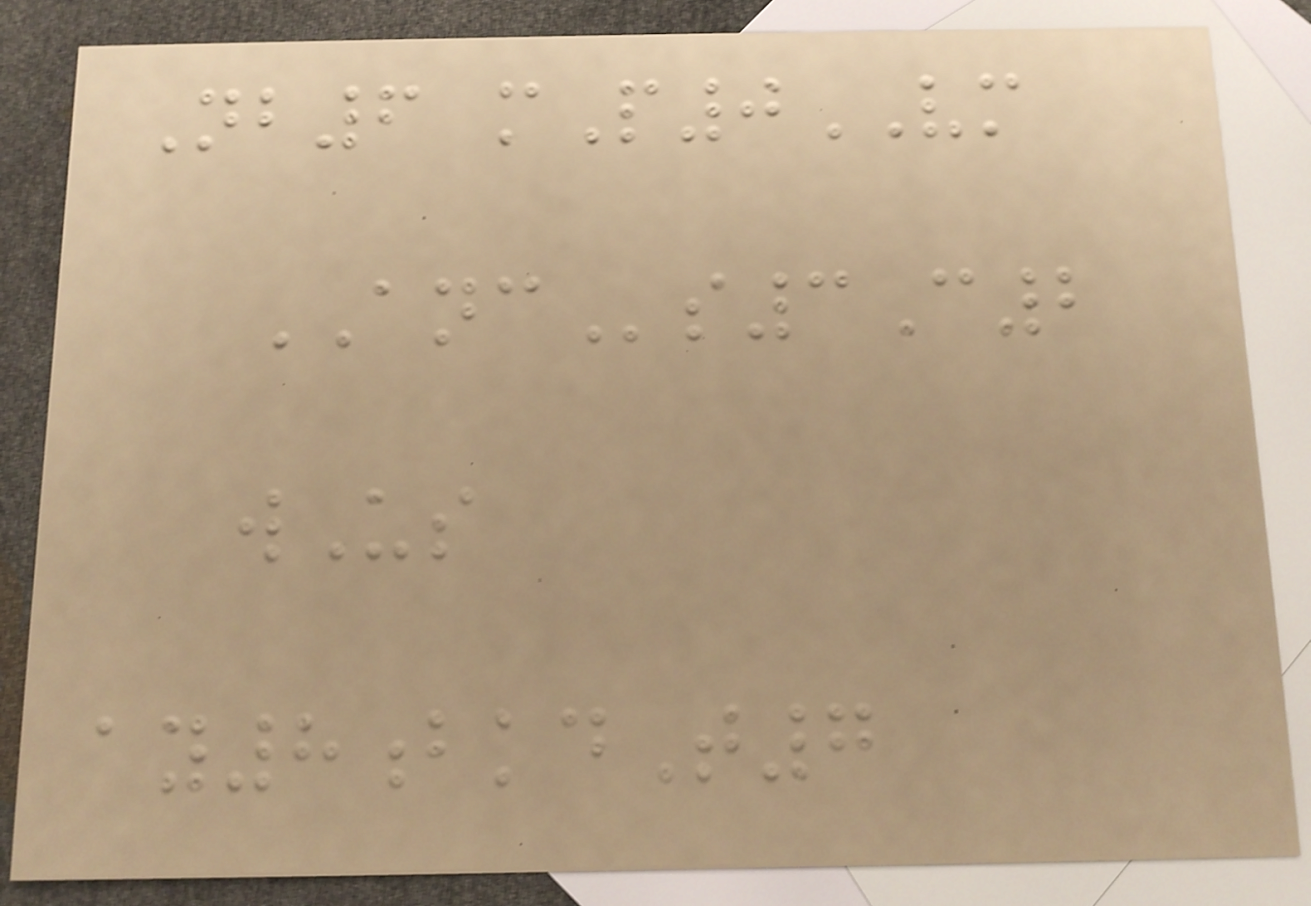Nb6 mP0VM
ANCs3C2
wUs
ay8bkdT7
